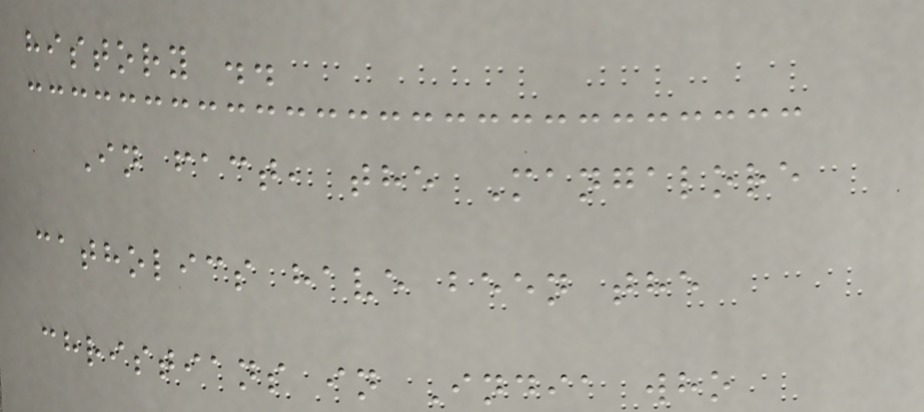history ..
In fact, the Mangalore
catholics have been the
christians in India who
